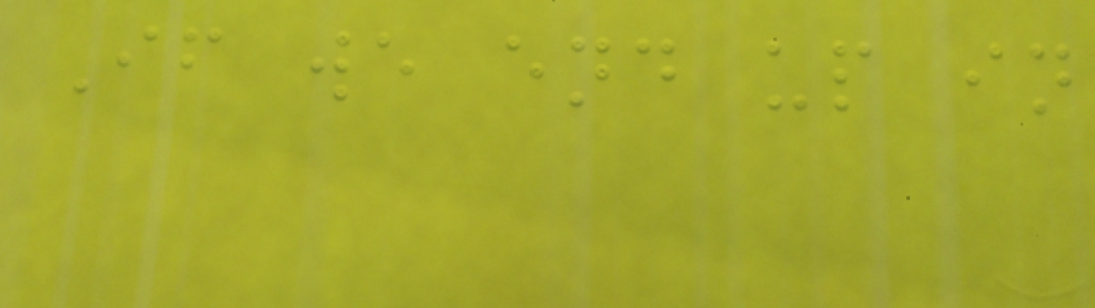If we end up in
